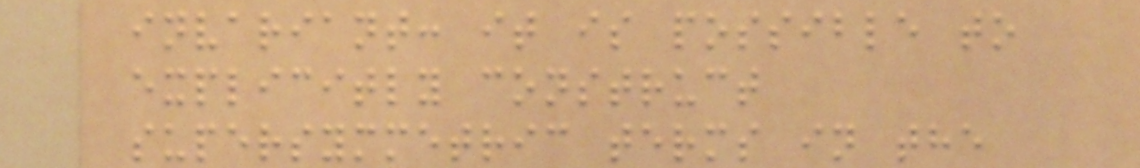invariant: it is possible to
explicitly construct
supersymmetric terms in the
